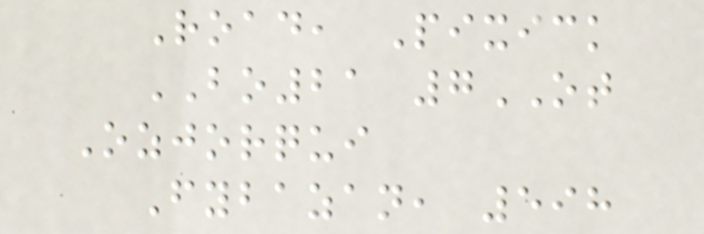Road, Pixick
BO21 7OT
Ozjorqui
Fybazan, 598
